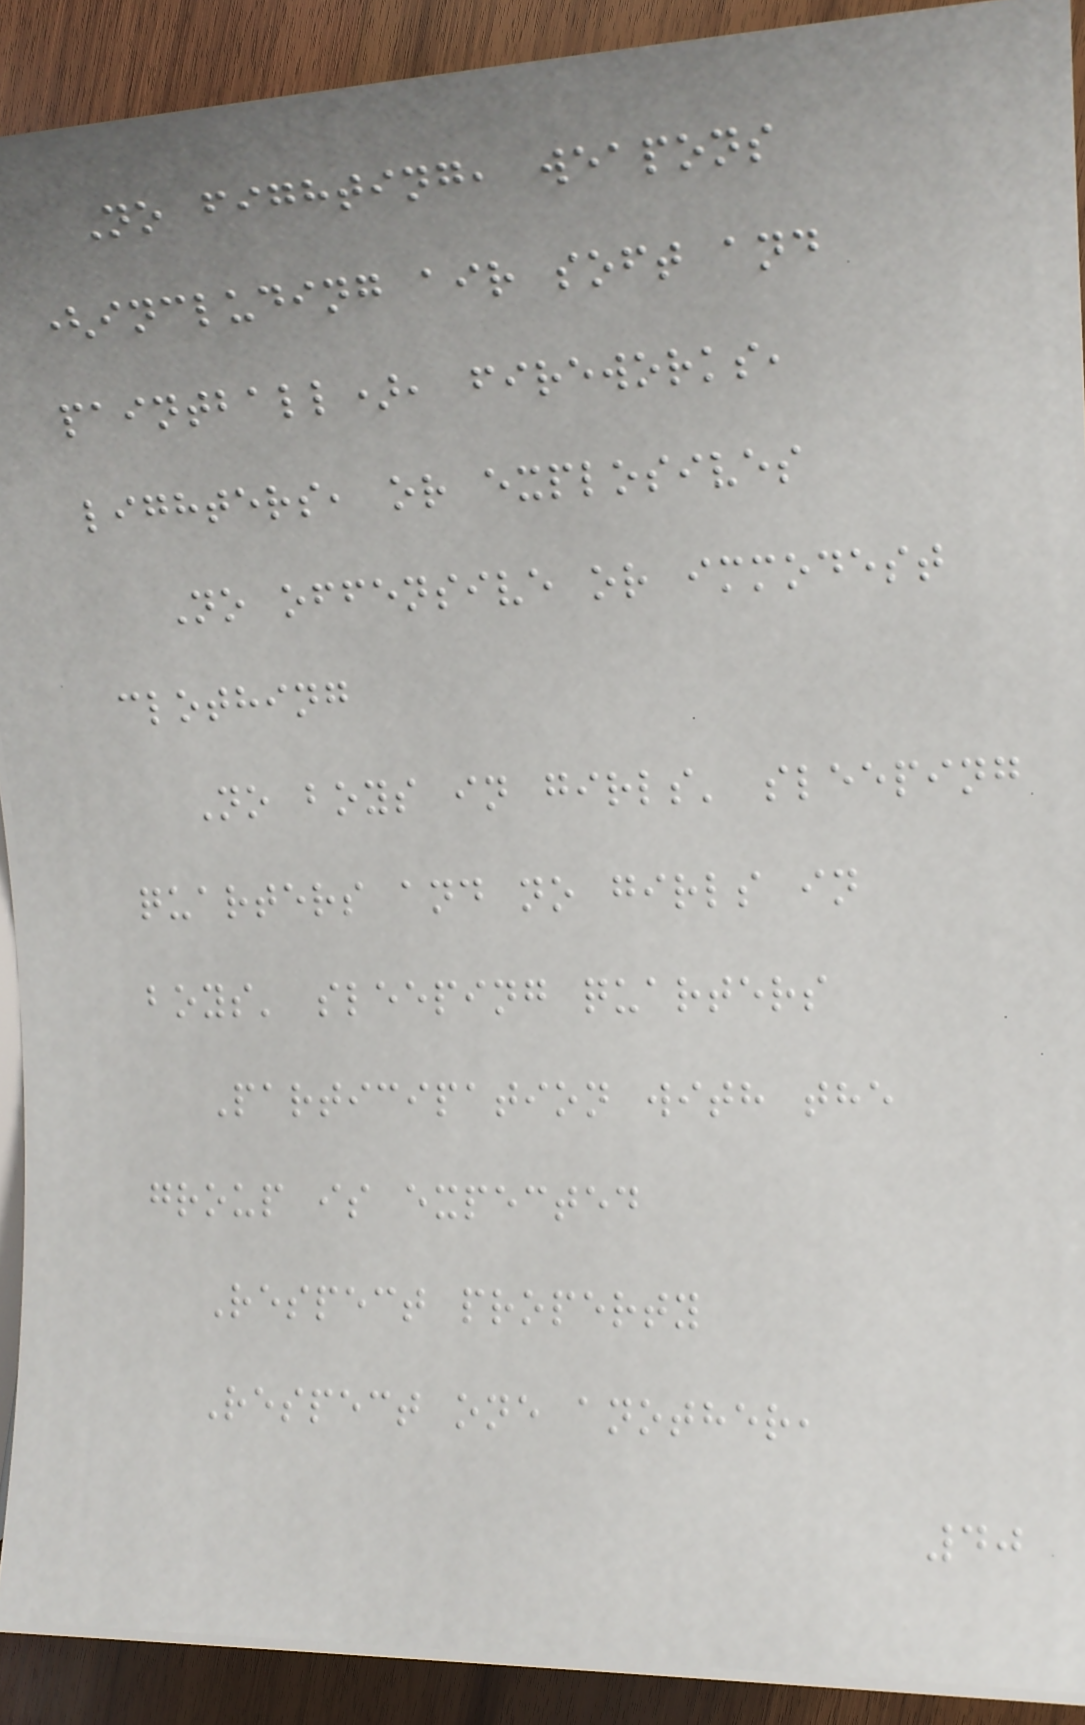No fighting, weapons
(including air soft and
paintball), fireworks,
lighters, or explosives
No offensive or immodest
clothing
No boys in girls' sleeping
quarters and no girls in
boys' sleeping quarters
Participation with the
group is expected
Respect property
Respect one another,
40
